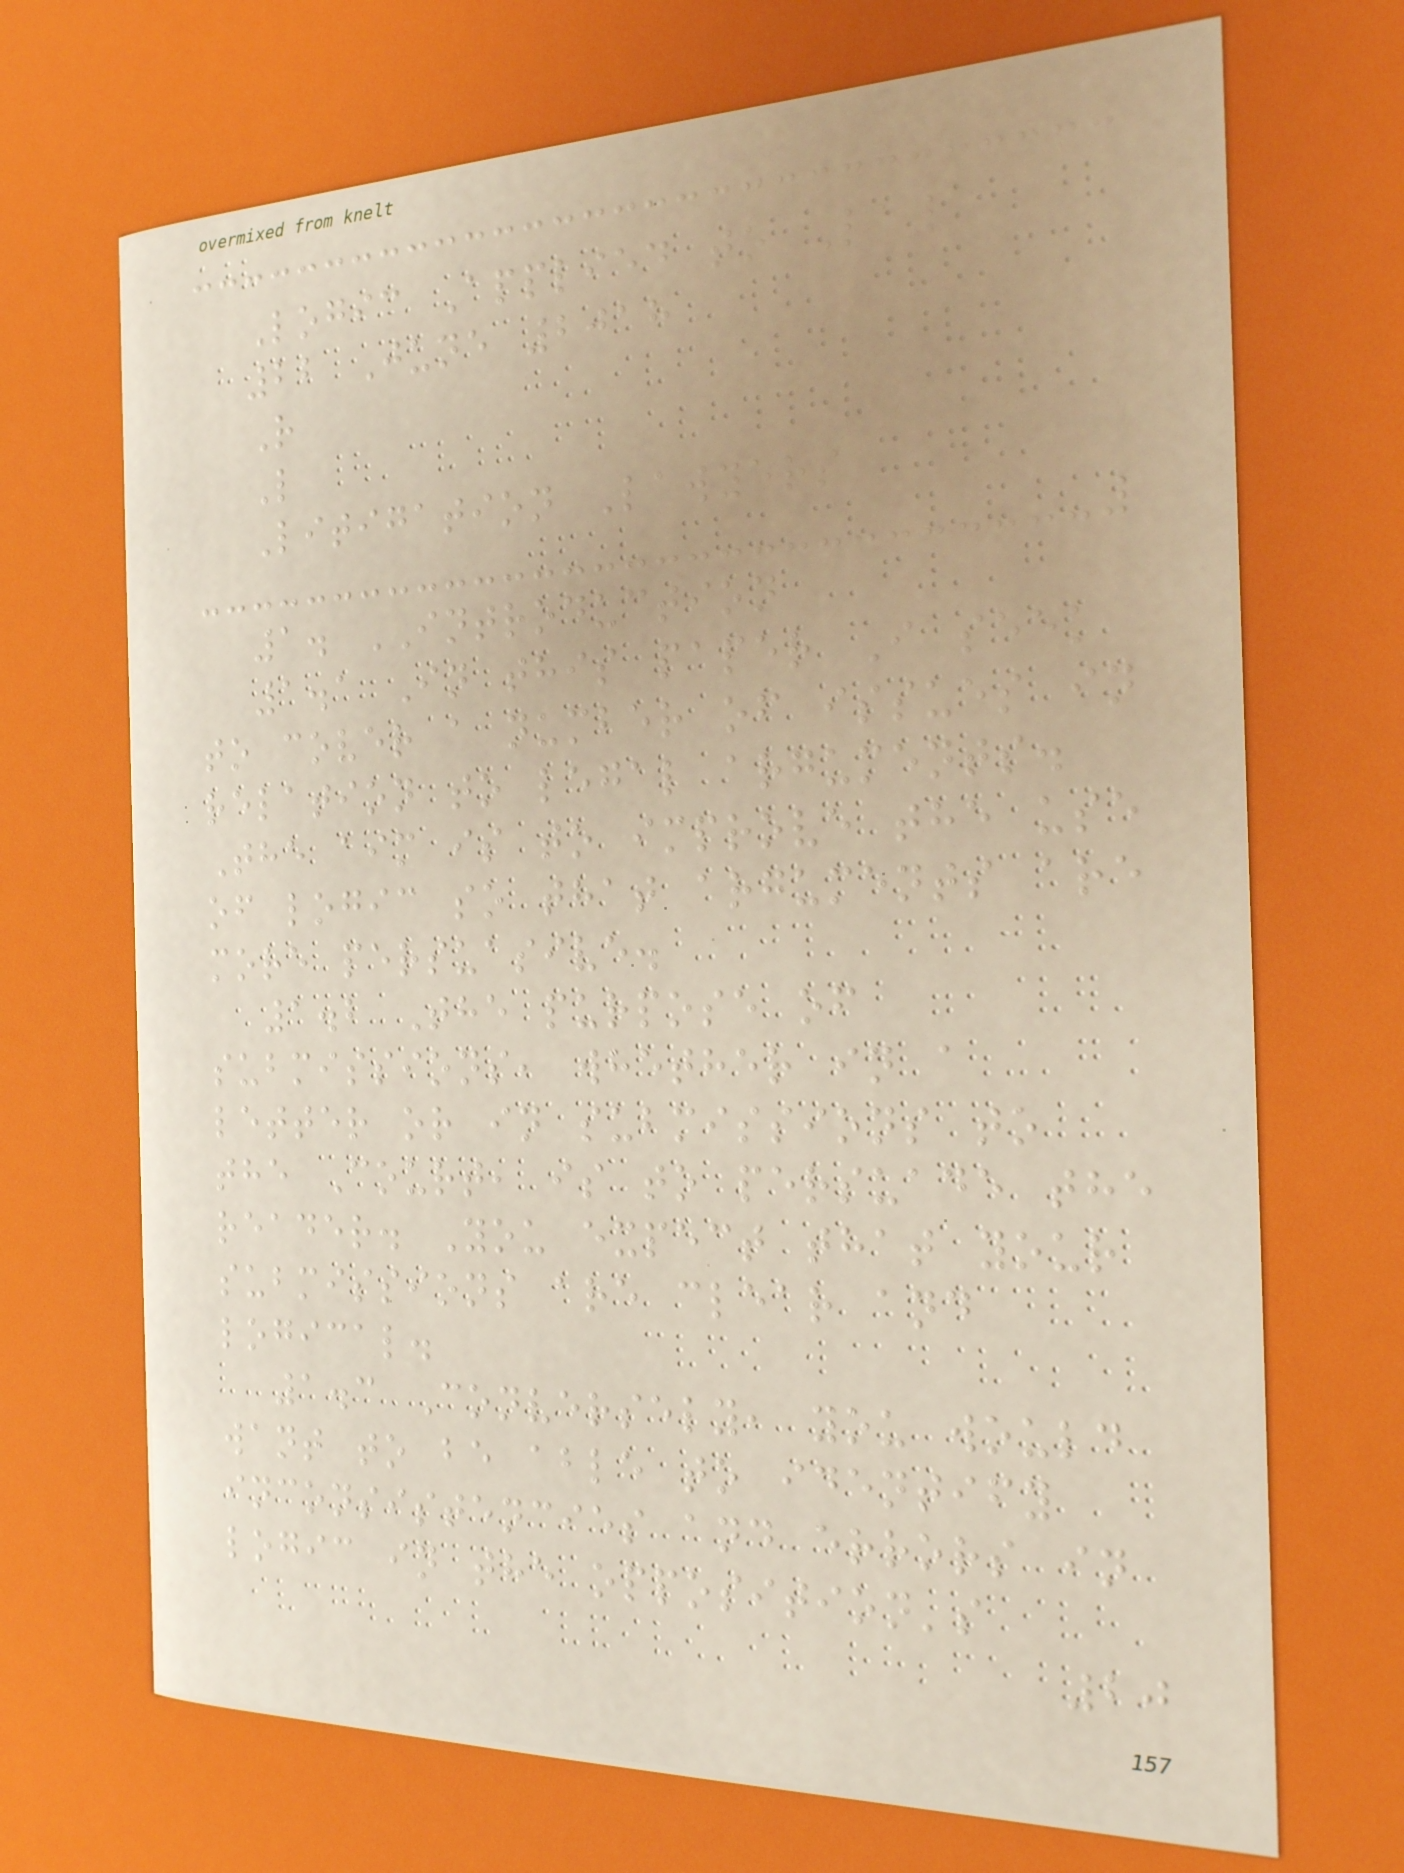Logic Applied to Law
22 June 2018
R
L
Litigation Lawyers
1. INTRODUCTION
1.1 In this paper I seek
to cover a number of issues in
relation to legal arguments.
The aim is to improve the use
of logic so that arguments are
more persuasive.
1.2 The purpose of
submissions, whether in a
letter or in submissions to
the Court, is to persuade the
reader. You expect that your
submissions are clear and
logical.
1.3 Conversely, you would
want to be able to identify
inconsistencies and errors in
logic in the opposition's
20
